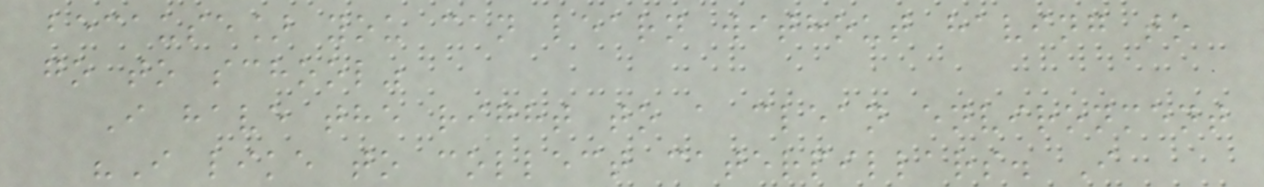because] you can learn without having to
go to school"
I have the right to a clean environment
"I like to collect caterpillars. I
